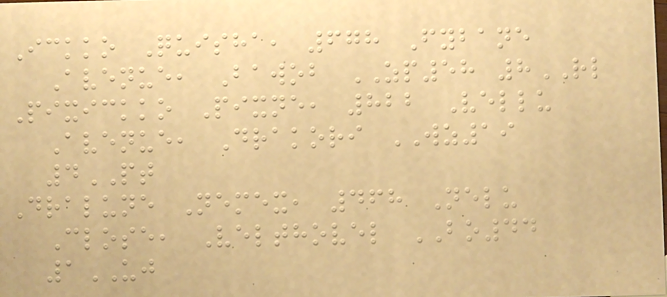Ickko Quisha, 678 Fybane
Avenue, Bawob ZP58 8RL
Pixickko Pixne, 822 Vellu
Avenue, Drakori WZ19
4PT
Dralune Nemex, 468 Nelu
Close, Velthovel BO44
1UJ
